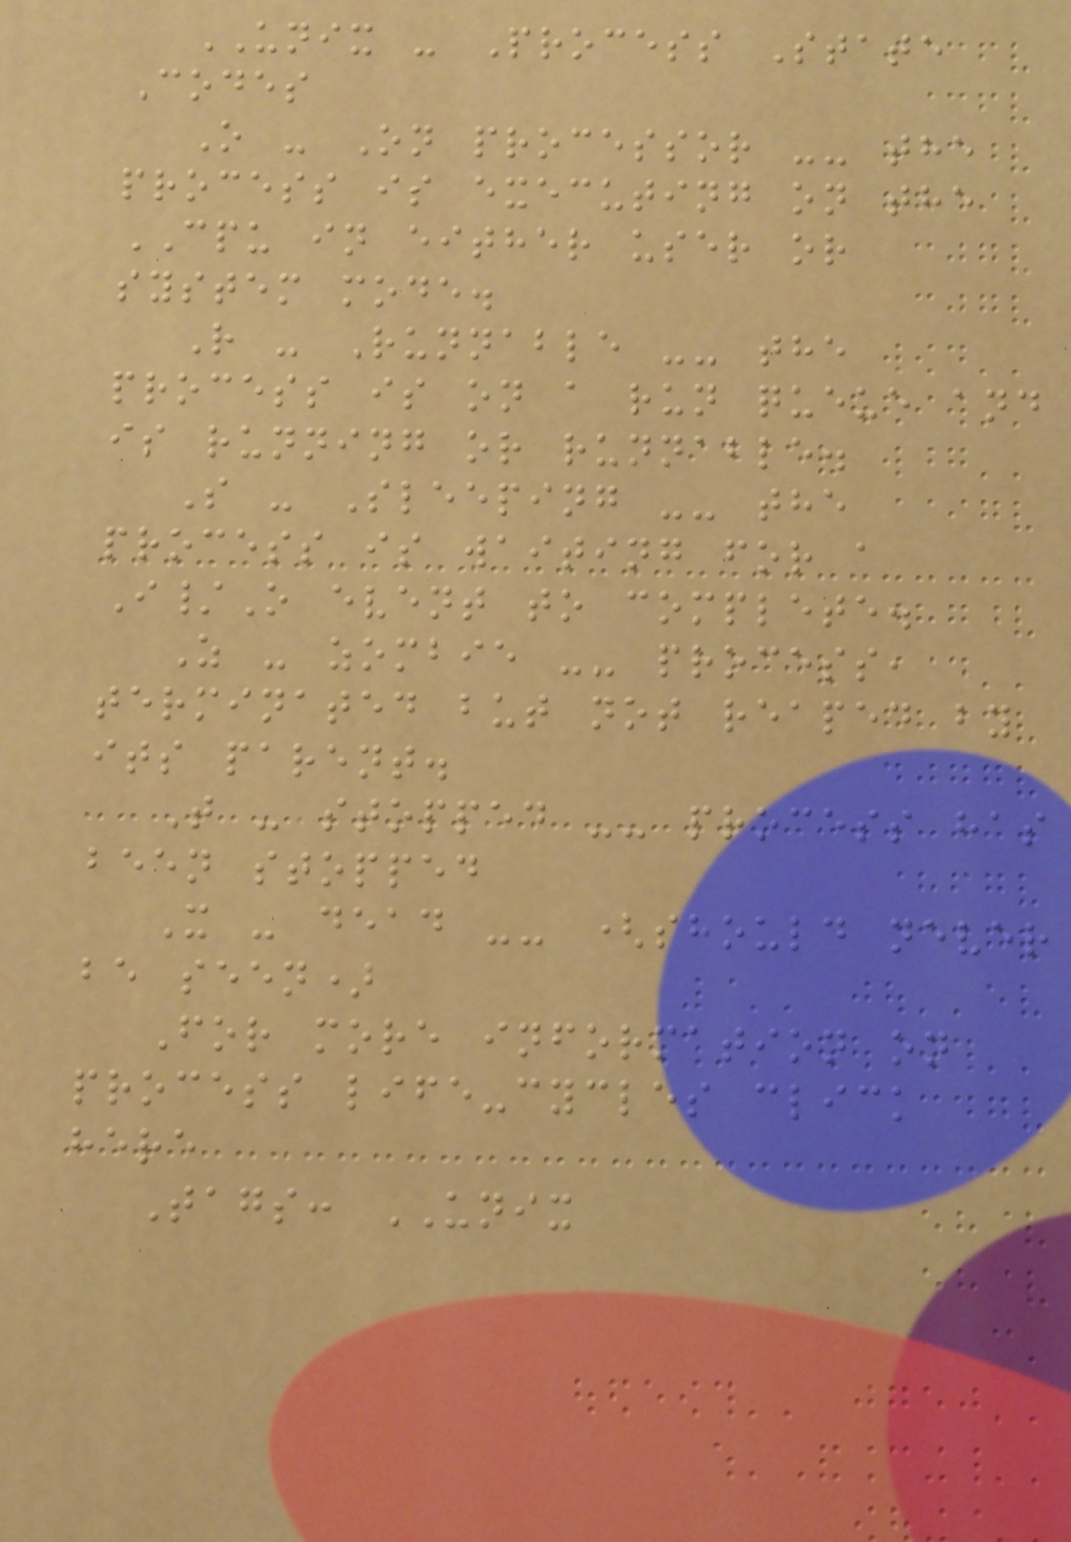UNIX - Process State
Codes
O - On processor -- the
process is executing on the
CPU in either user or
system mode.
R - Runnable -- the
process is on a run queue and
is running or runnable.
S - Sleeping -- the
process is waiting for a
I/O event to complete.
Z - zombie -- process,
terminated but not reaped by
its parent.
T - stopped -- process has
been stopped
X - dead -- (should never
be seen)
For more information on
process life-cycles click
here
Tags: UNIX
